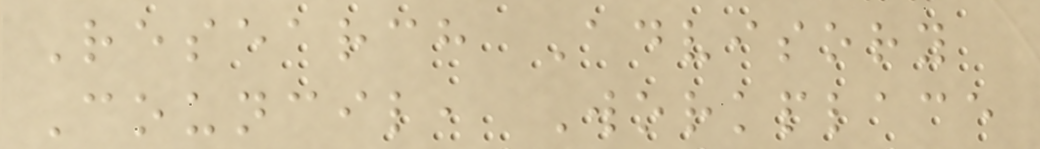Research Advisory
Council, Workplace
